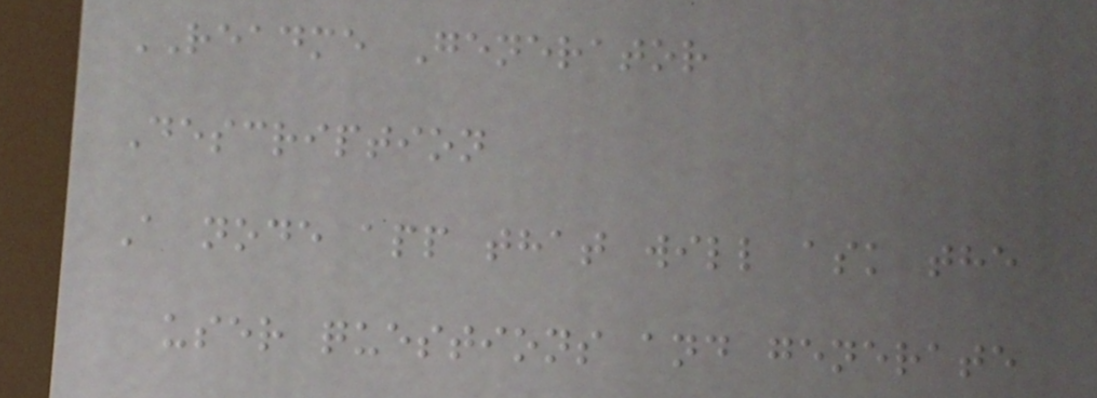README Generator
Description
A node app that will ask the
user questions and generate
